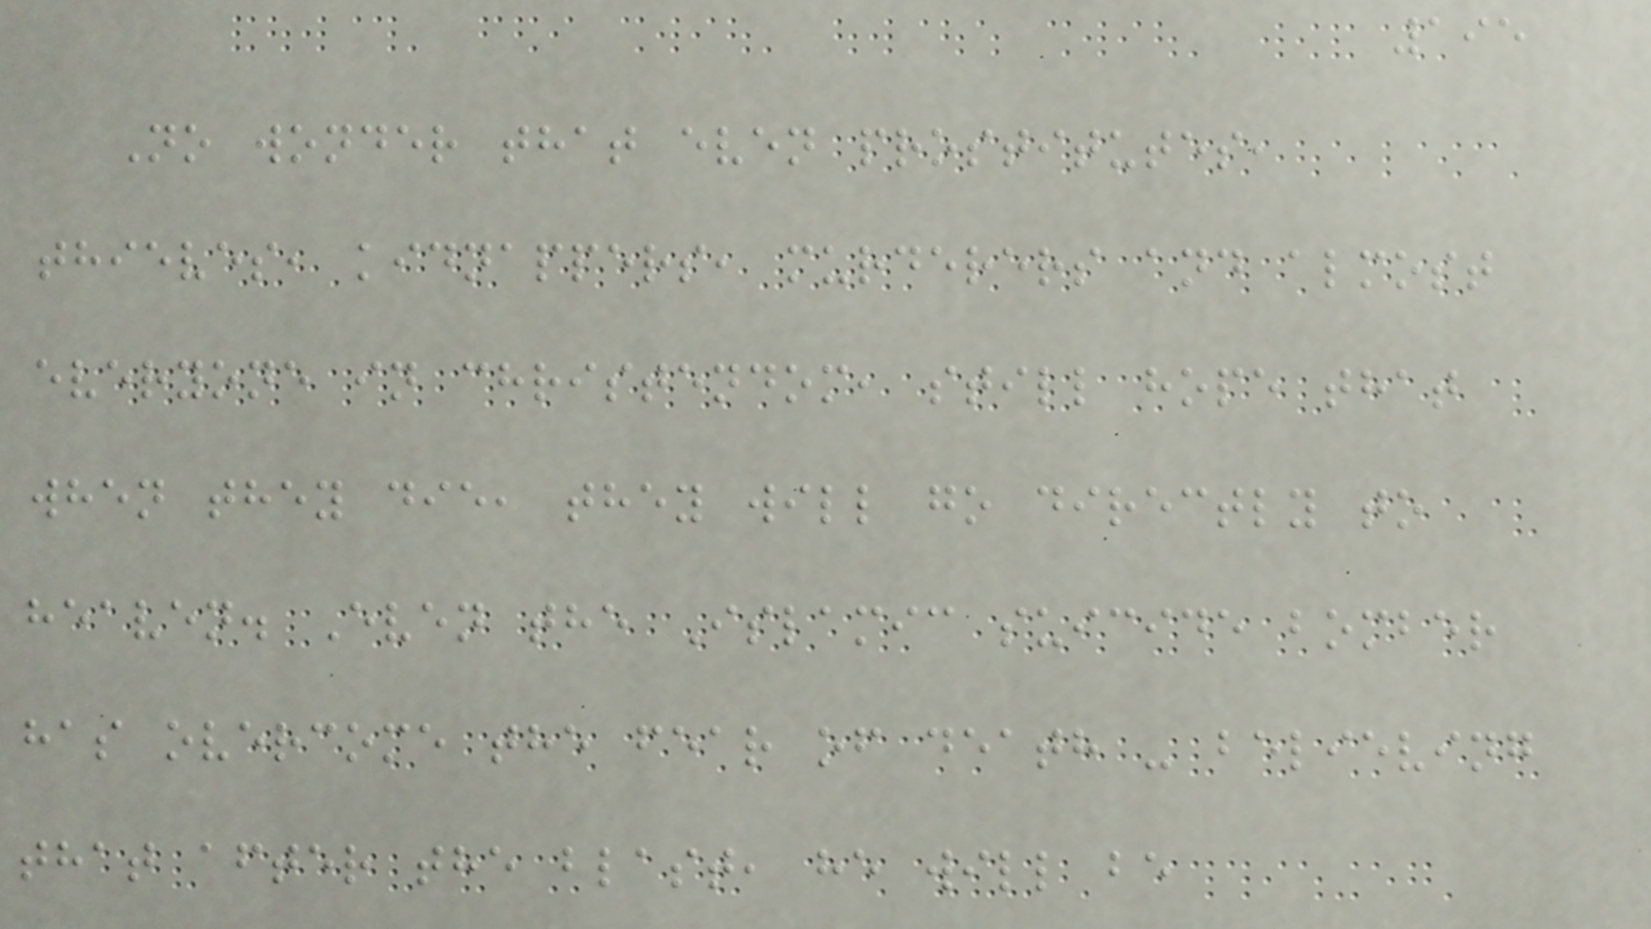195
No wonder that even prostitutes,
thieves, kidnappers, murderers and almost
everyone in christendom, still hope that
when they die, they will go directly to
heaven. Even the Islamic suicide bomber
has overcome the fear of death - believing
that after the blast, he will be
